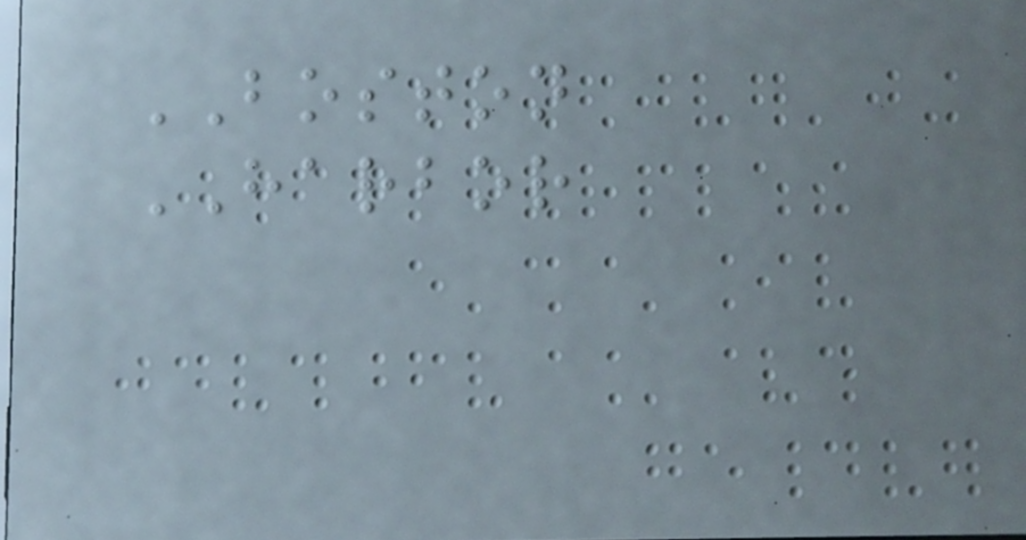BOSTON
HARBOR
